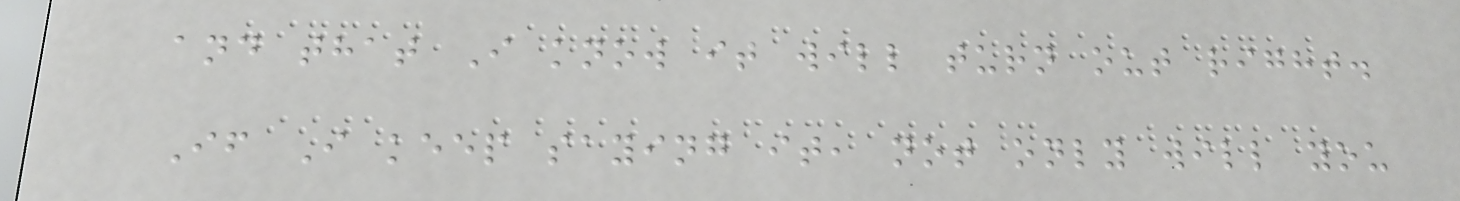and that I know it will turn out right.
If I keep saying it, not only will you
